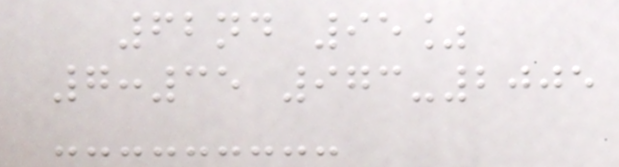62nd 95%
7:35 973-2005
